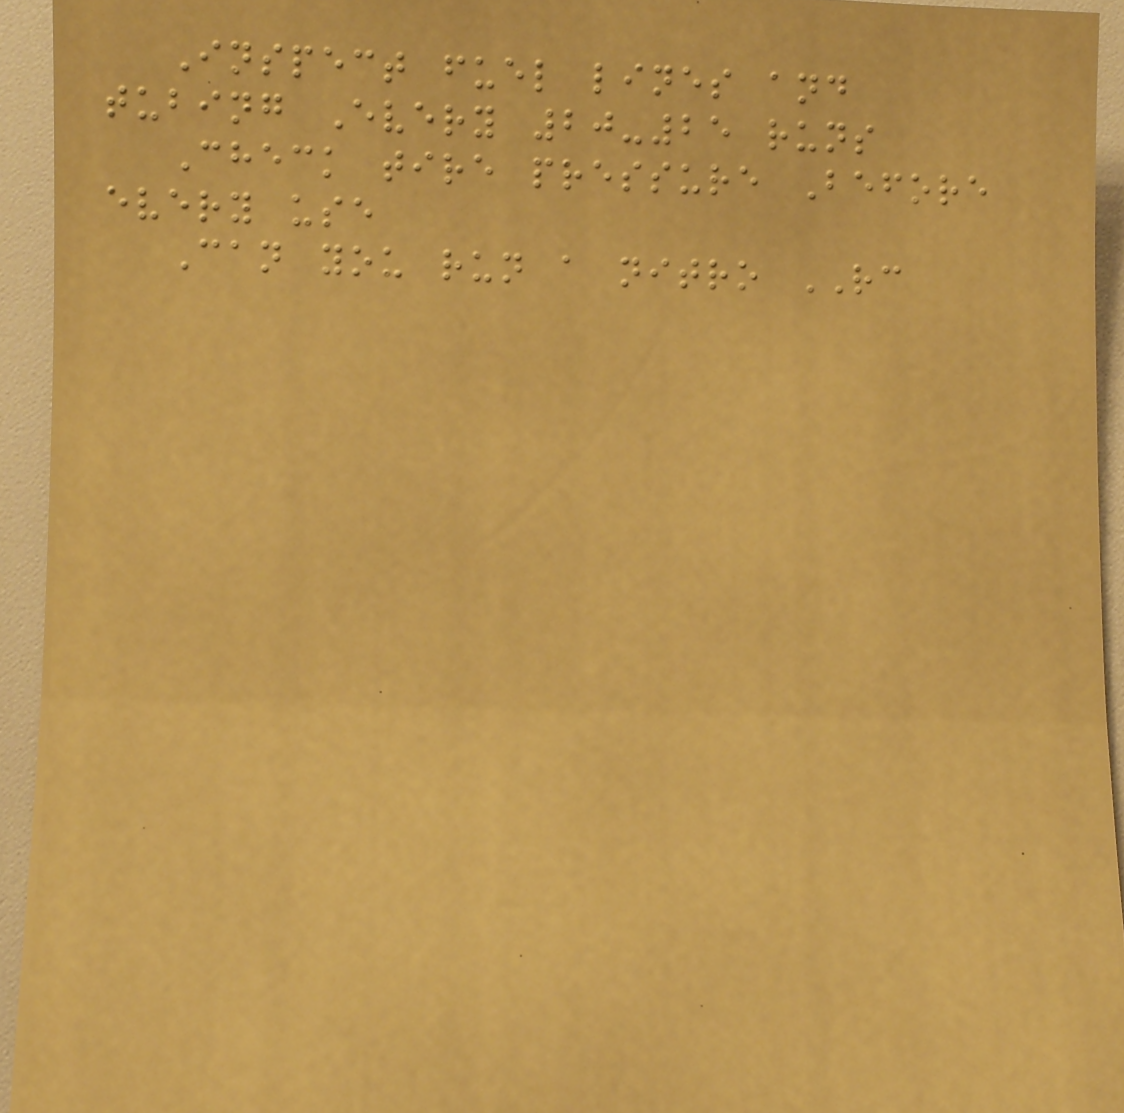Inspect fuel lines and
tubing Every 20-25 runs
Check tire pressure Before
every use
Can you run a nitro RC
